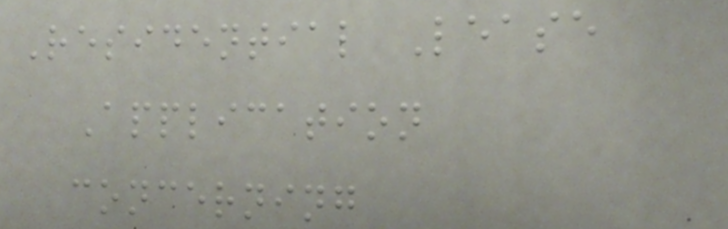Residential Lease
Application
concerning
